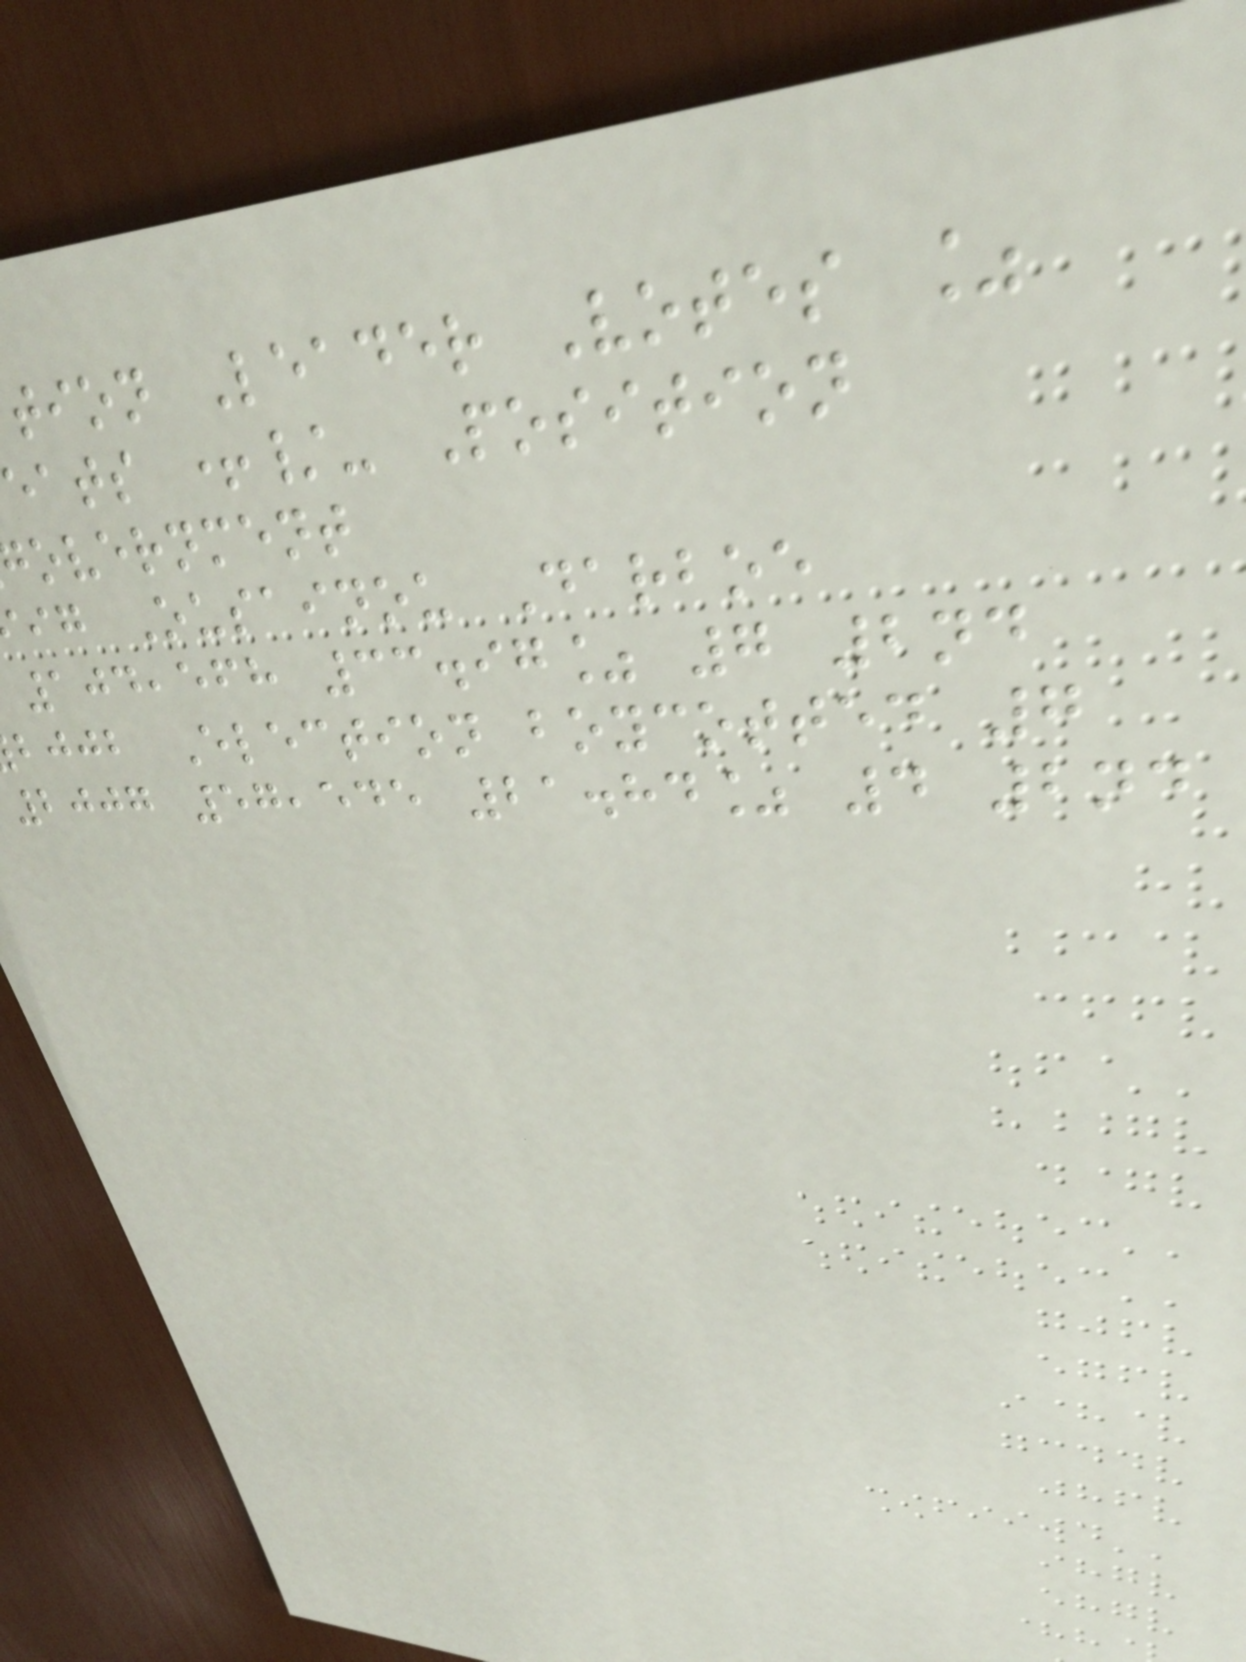tion Leader Votes %
eats +/- Position
overnment
ig Ousainou Darboe
104,568 33.97% 7 2nd
bjjb Election boycotted 7
2007 57,545 21.84% 4 2nd
